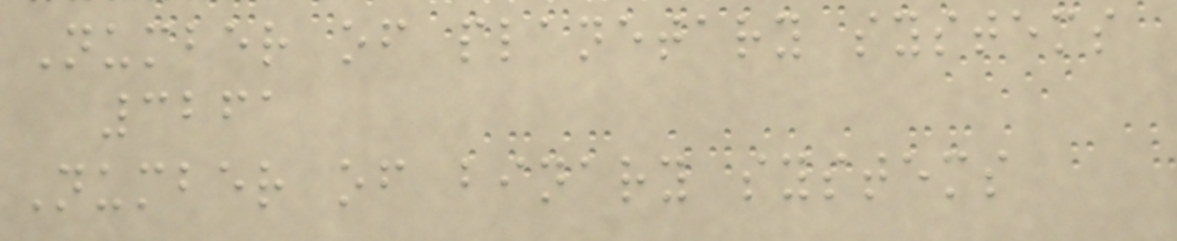Number of planetary systems
3261
Number of binary systems
